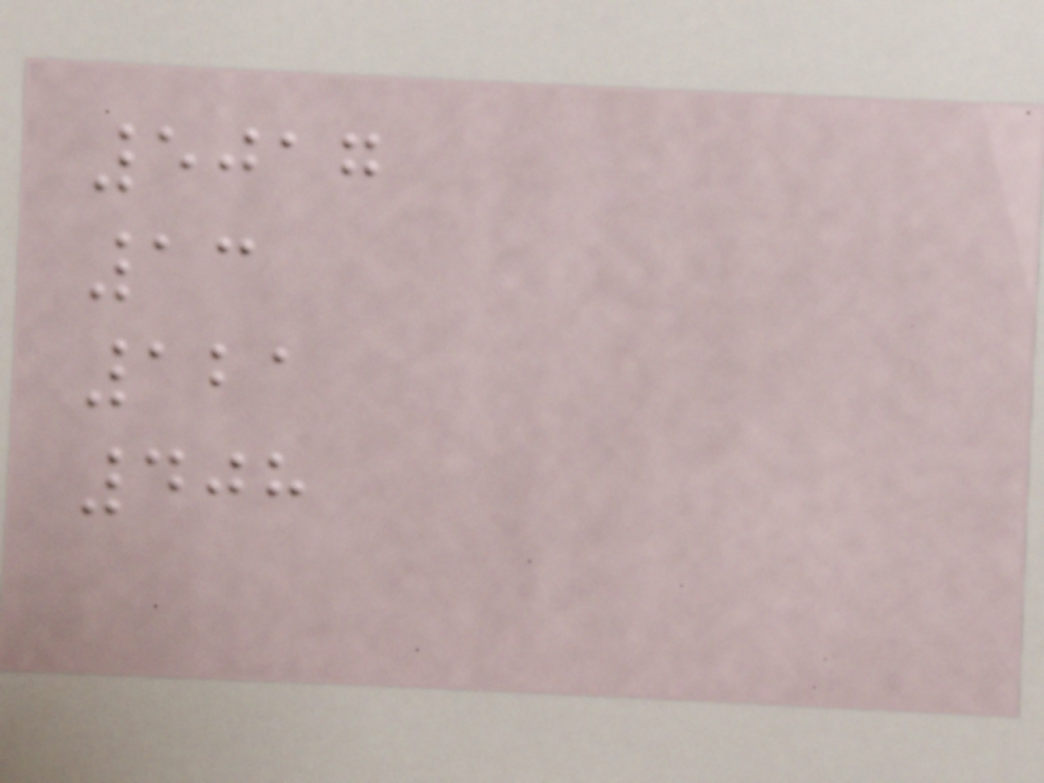5017
13
121
408
